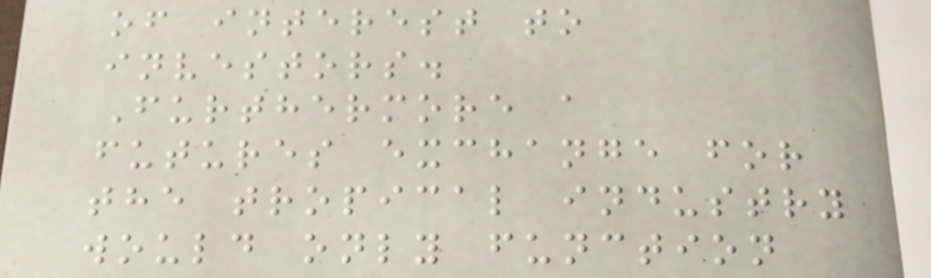of interest to
investors.
Furthermore a
futures exchange for
the tropical industry
would only function
